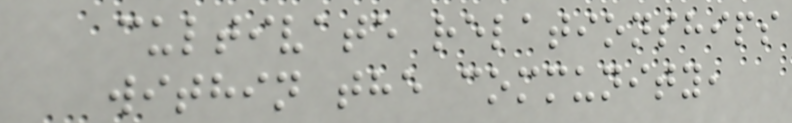cultivate relationships
within the community,
